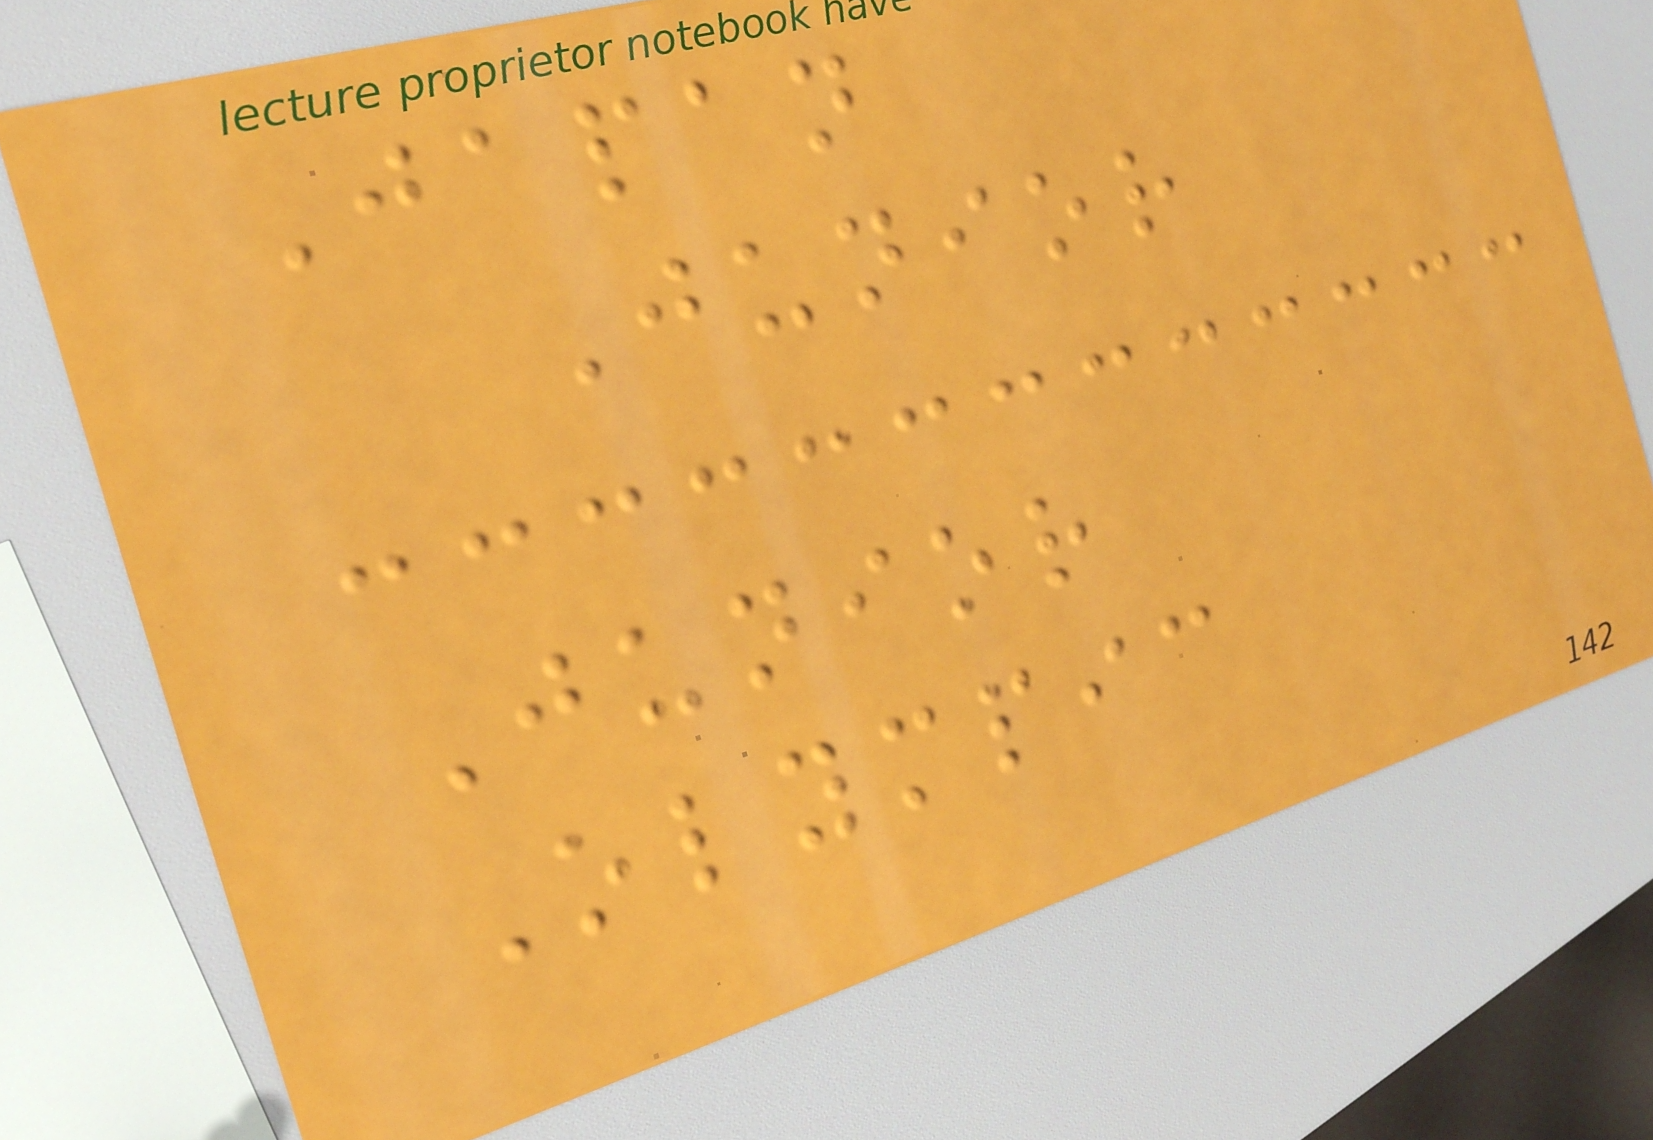Japan
Junior
Junior
Olympic
